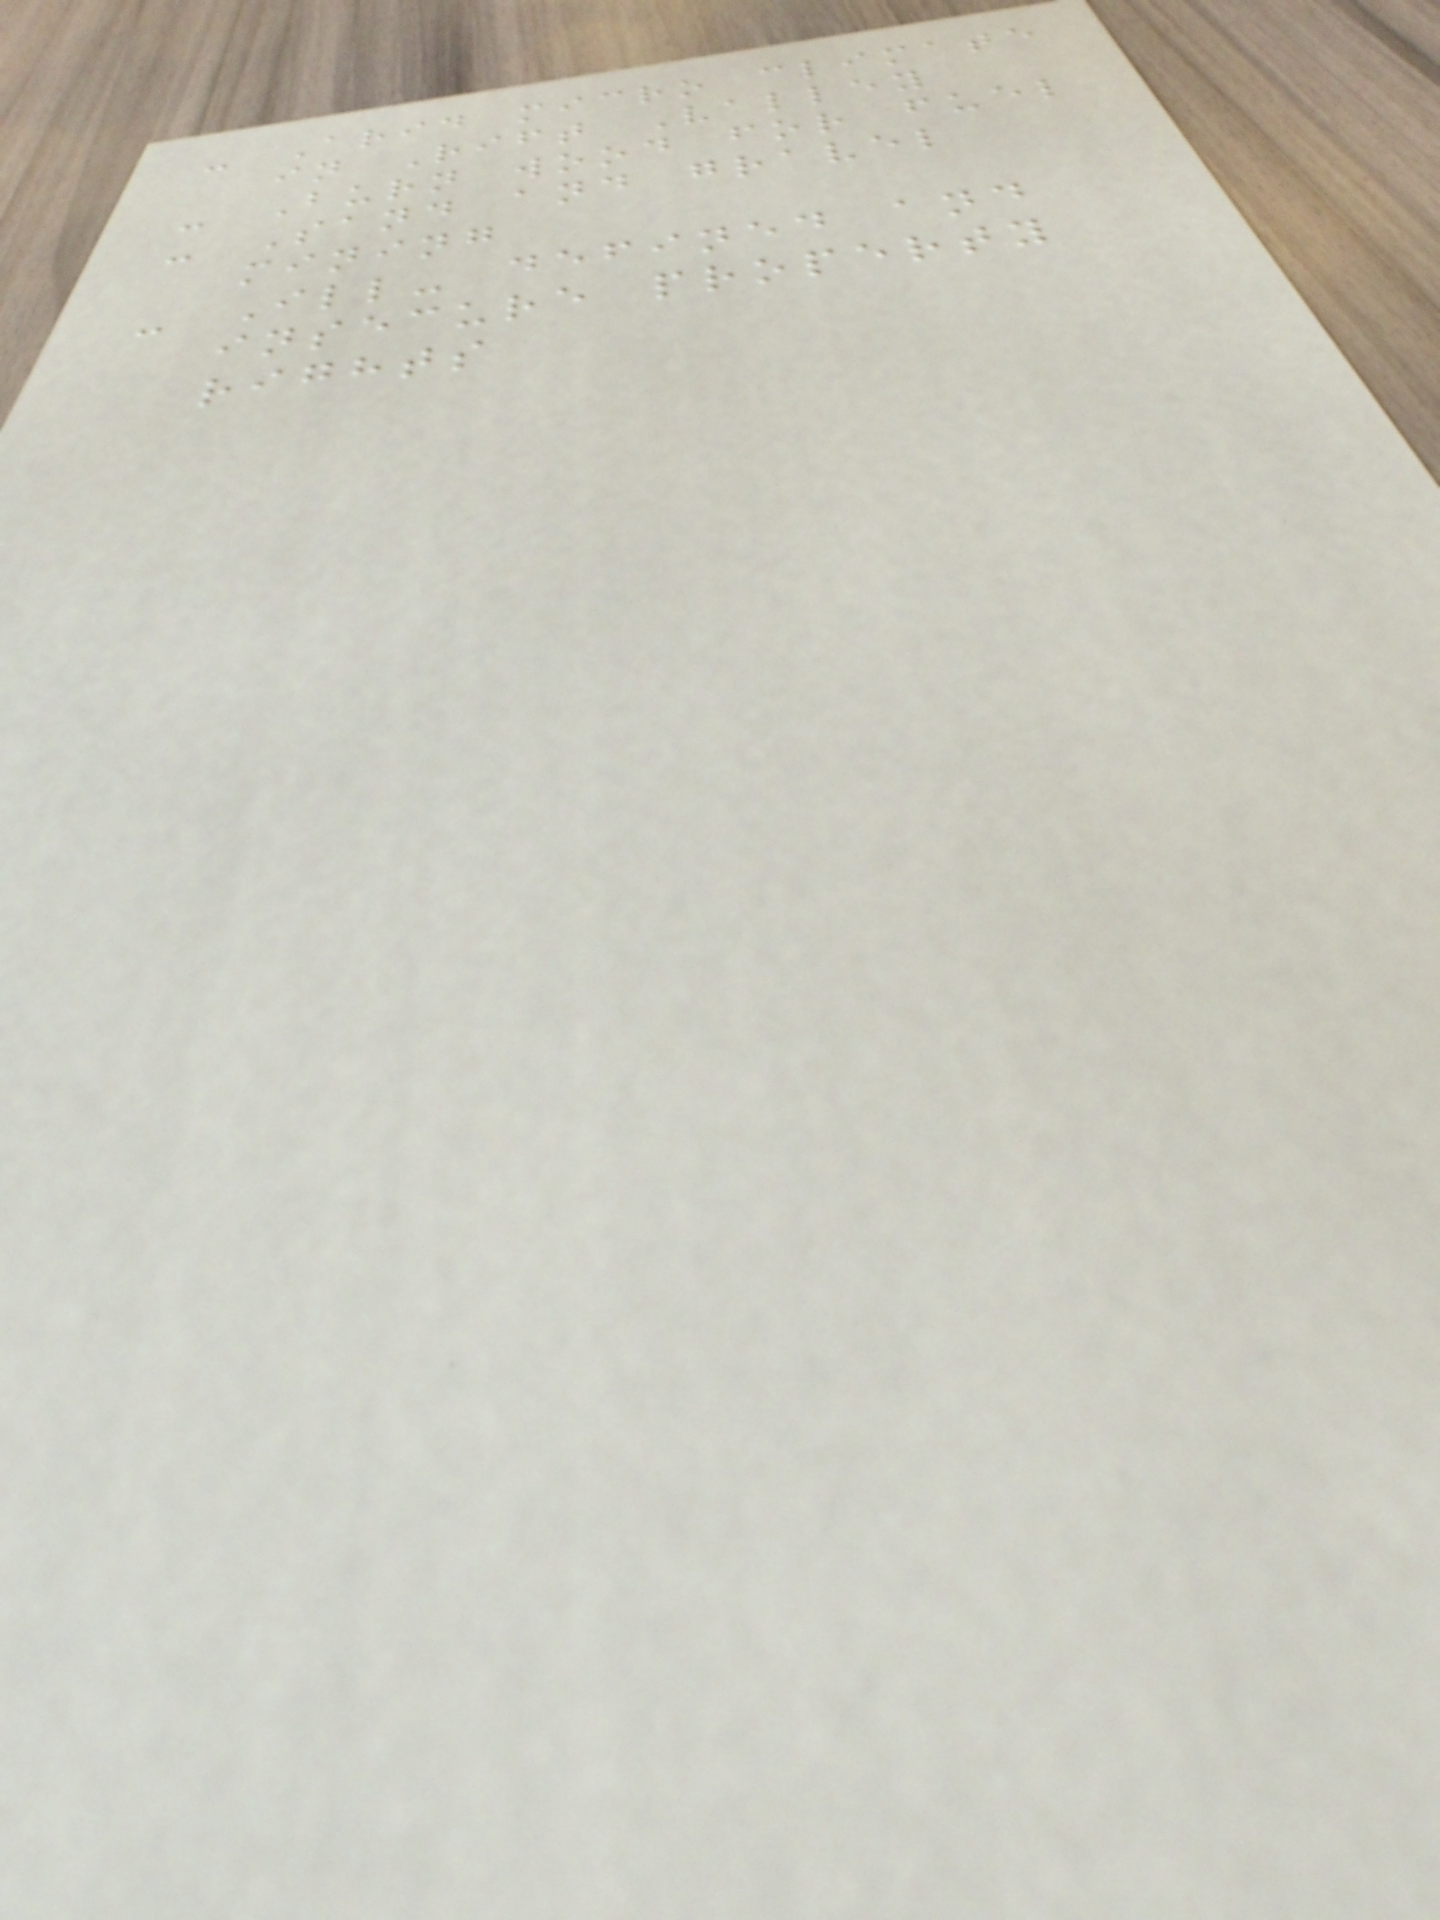- Arid micro climate
in Rift Valley
- Burn wood for fuel
- Sand and gravel
mining
- Ill- defined and
insecure property
rights
